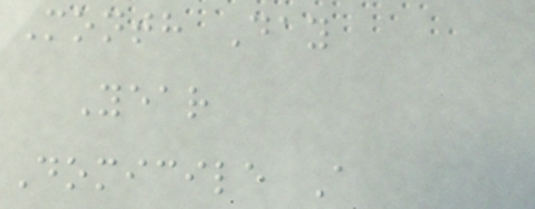Month Day
Year
Domicile A
